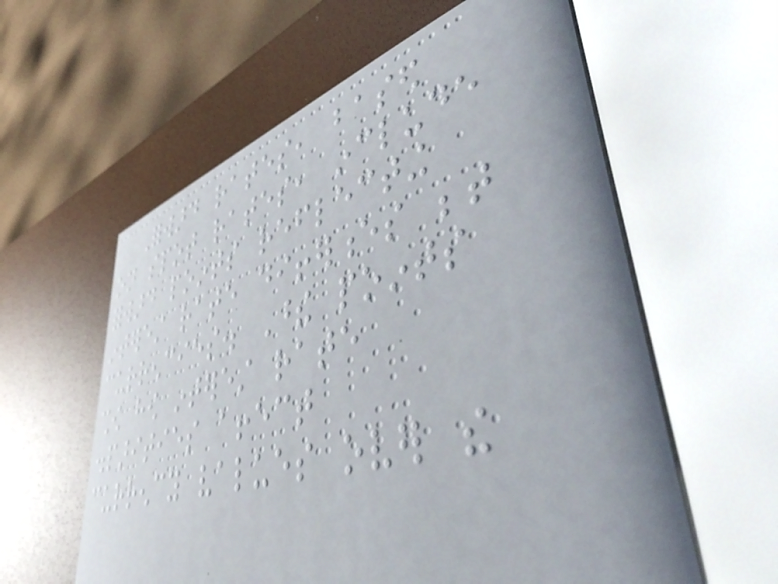Forward rates, based
on spot rates, include
forward points reflecting
interest rate differences between
currencies. These points
show how interest rate
disparities affect
currency values over the
